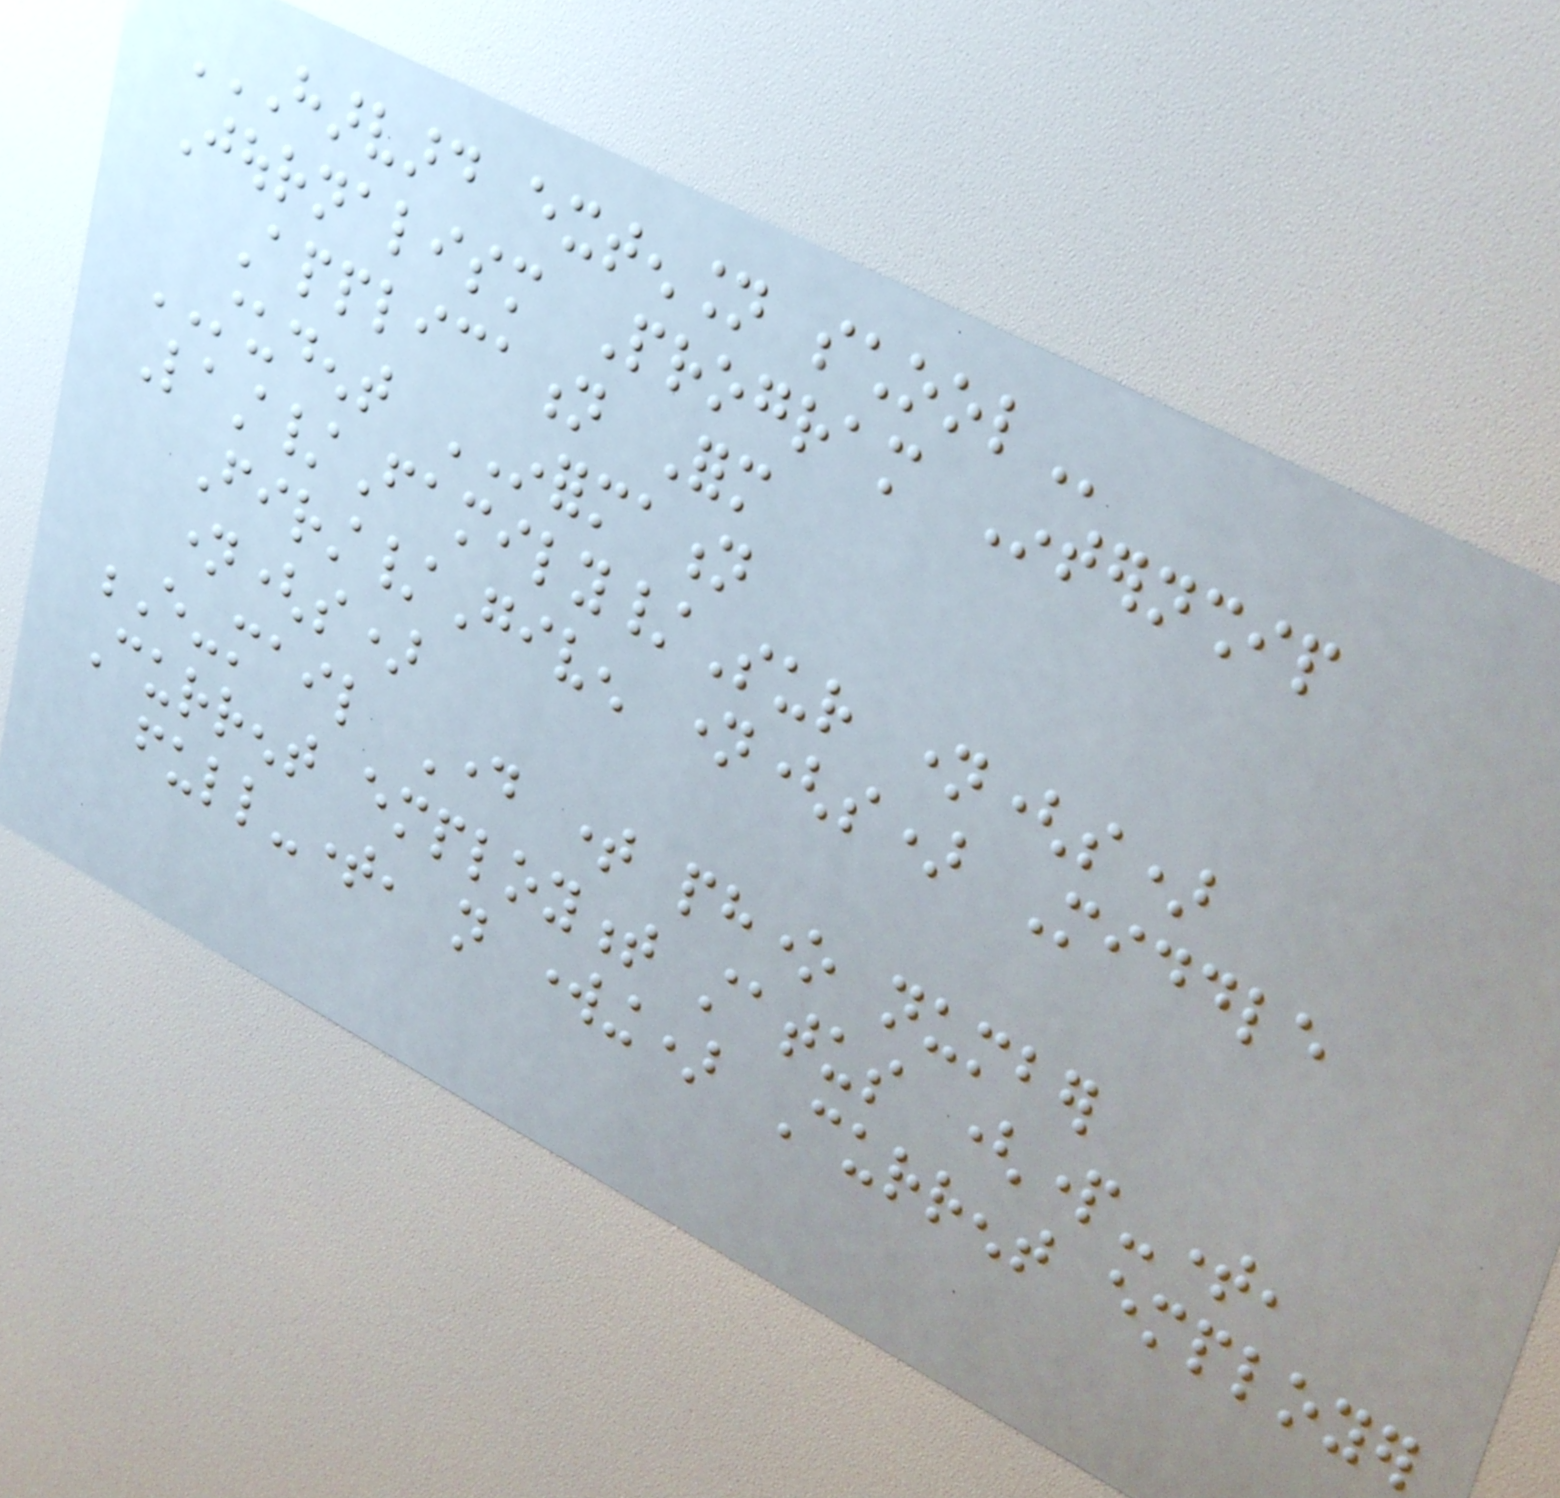HARVARD EXTENSION SCHOOL
Journalism Program Internship
Application Form
STUDENT INFORMATION
Last/Family/Sur name(s)
First/Given name(s) Middle
name(s)
E-mail Day time phone number
Current employment status (part-time,
full-time, not working) Current employer
